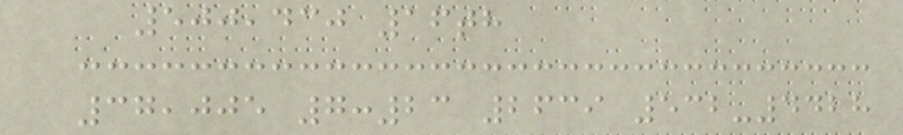500,430 16th
37,005 7:23 2639 532-4428
